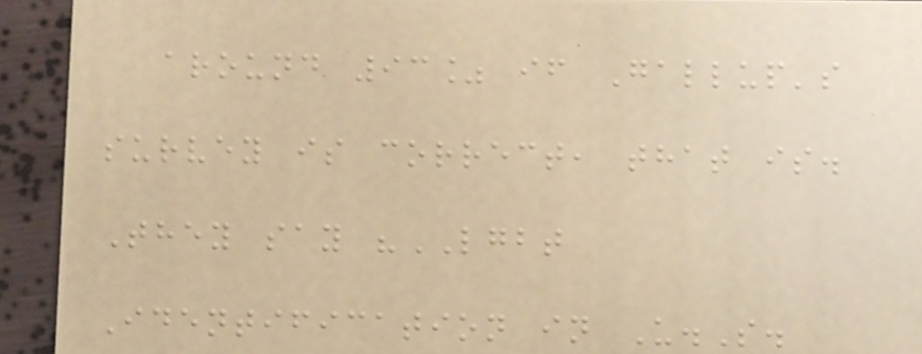around 93% if Gallup's
survey is correct, that is.
They say "LGBT
Identification in U.S.
